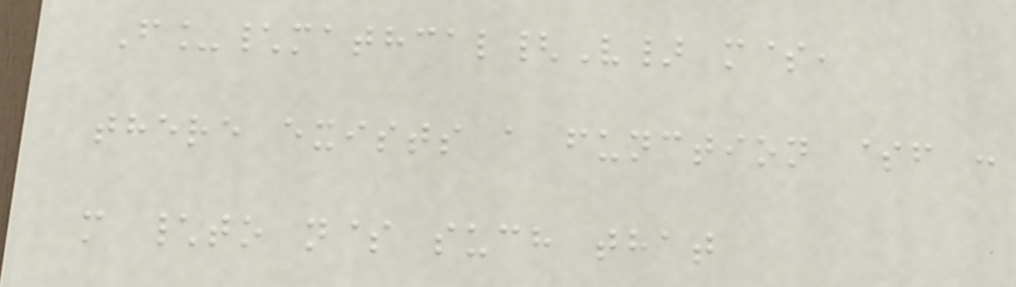F_\mathcal{V} m$,
there exists a function $f :
m \to n$ such that
